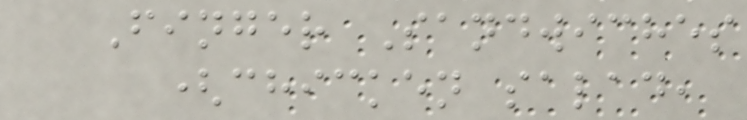Finger Sandwiches
(chicken salad,
